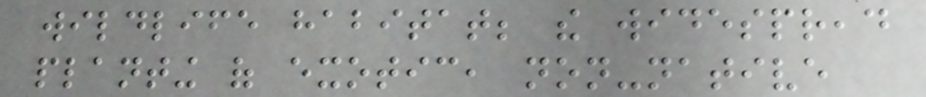wildlife habitat; the widespread
planting of exotic, non-native
